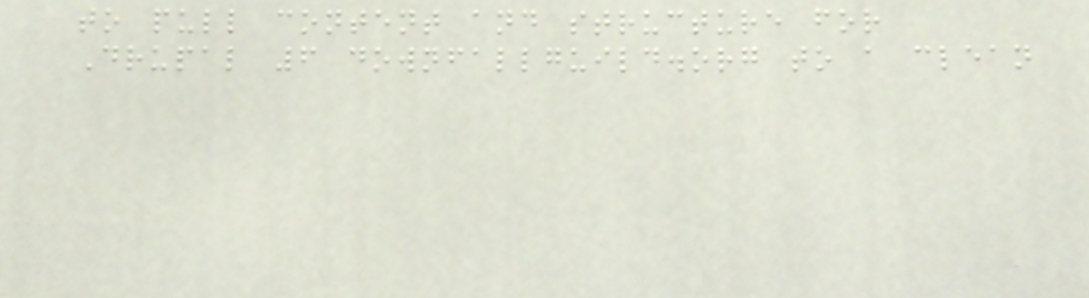to pull content and structure for
Drupal 6 downfallguild.org to a clean
